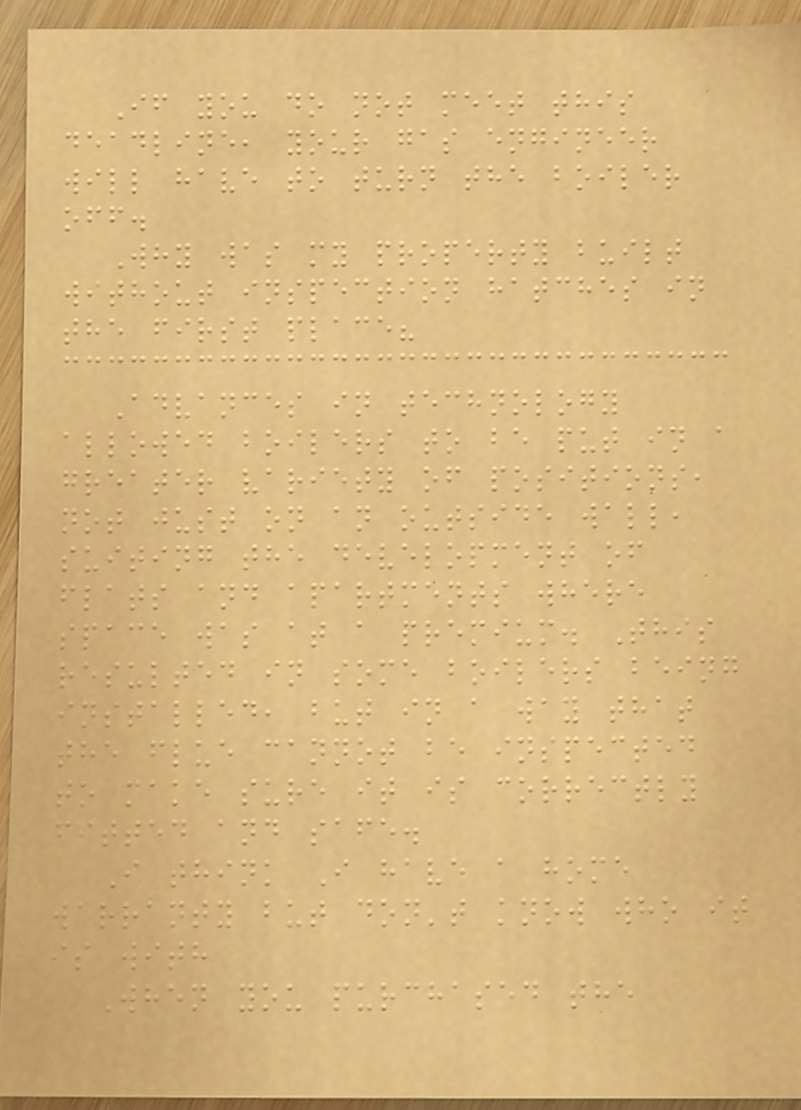If you do not meet this
deadline, your gas engineer
will have to turn the boiler
off.
Why was my property built
without inspection hatches in
the first place?
Advances in technology
allowed boilers to be put in a
greater variety of positions,
not just on an outside wall,
suiting the development of
flats and apartments where
space was at a premium. This
resulted in some boilers being
installed, but in a way that
the flue cannot be inspected
to make sure it is correctly
fitted and safe.
I think I have a home
warranty but don't know who it
is with
When you purchased the
